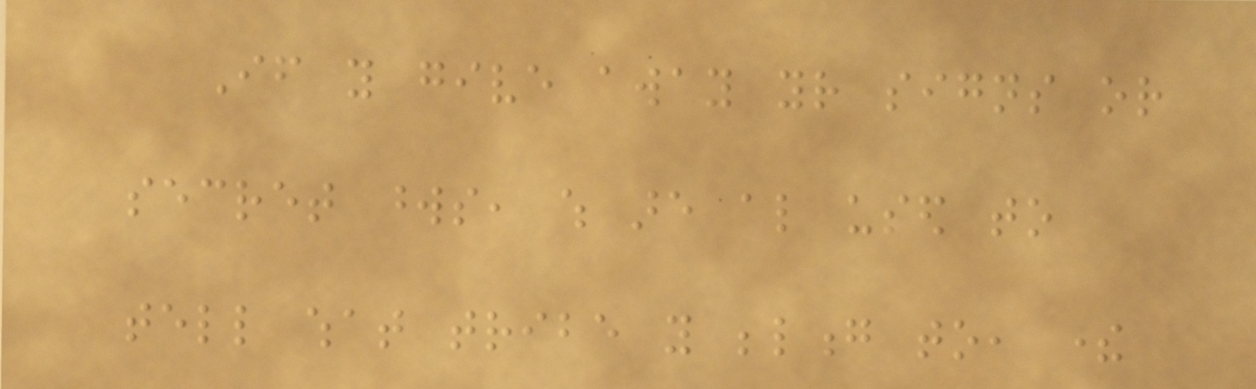If you give away your signs or
secret words, which are also used to
tell what tribe you belong to, there
